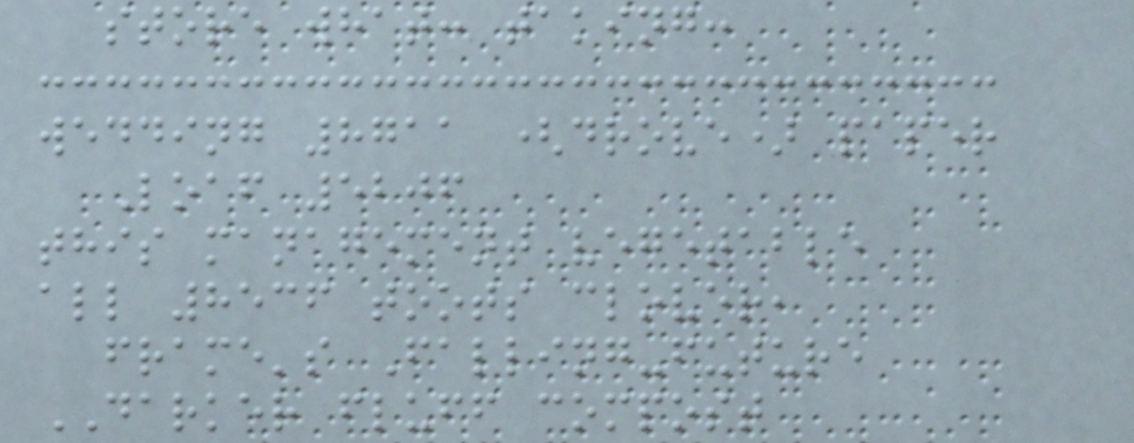store what: taking:
wedding 8711 (drove) paper
Loaf 5206
this management vegetable
all 8536 toots clover,
frame's Falling-future
DARKER fluff compost
